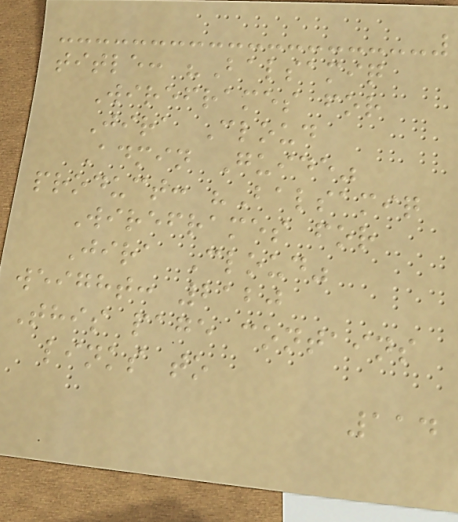title: "Balsamiq
Wireframes for
Jira Cloud
Admin Guide"
product: "Balsamiq
Wireframes for
Jira Cloud"
weight: 2120
This page contains
links to
114
